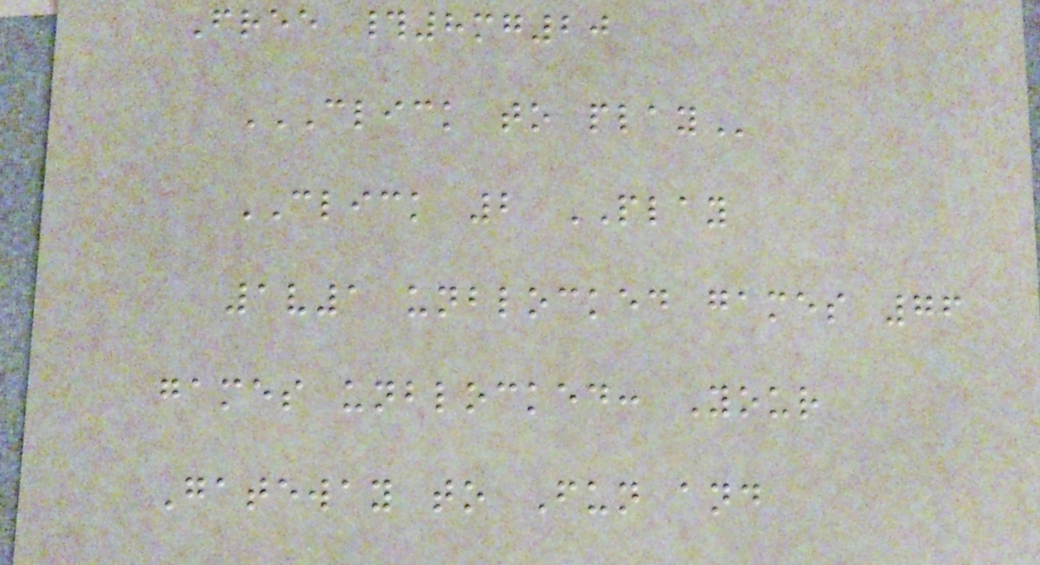Free #8mg20
CLICK TO PLAY
CLICK 2 PLAY
1v1 unblocked games 76
games unblocked: Your
Gateway to Fun and
